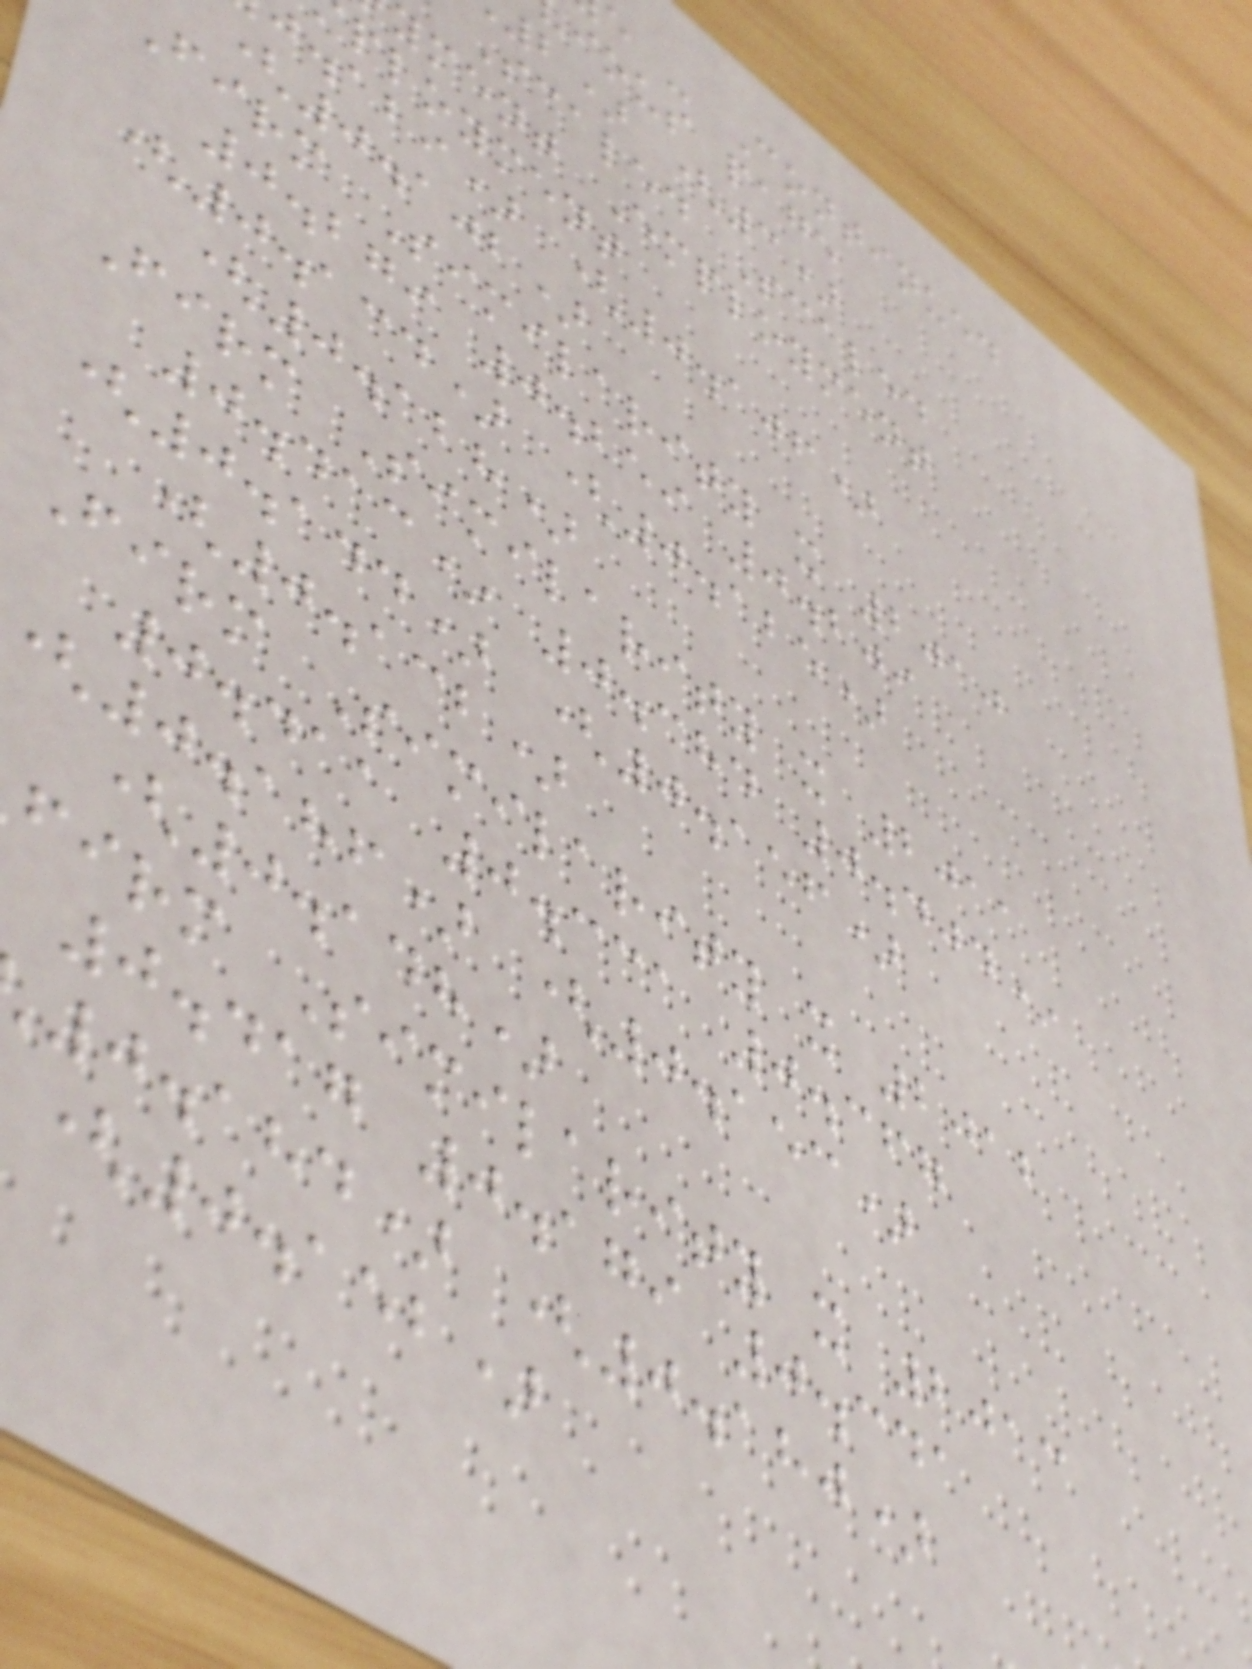e - Continued
ious page
2) (3)
Scaled Scaled
yment Employment
ployment
.abi) (0.106)
(0.102)
firm Similarity x 2010
0.279 0.259 0.209
(0.134) (0.125)
(0.128)
Firm Similarity x 2011
0.413* 0.384 0.404*
(0.144) (0.156)
(0.132)
Firm Similarity x 2012
0.411 0.331 0.367
0.186) (0.153)
(0.148)
firm Similarity x 2013
0.417 0.179 0.341
0.184) (0.180)
(0.152)
